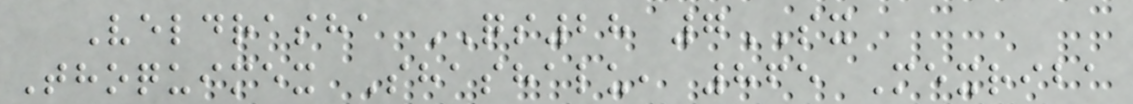Veldrasha QS28 7SX
Thoquimex Shashalu, 865 Mexriba
